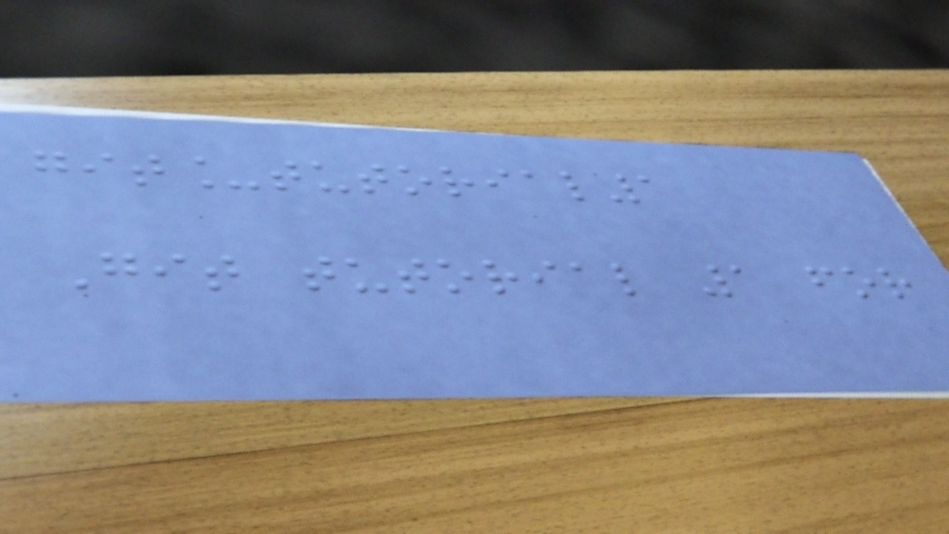git_tutorial1
Git tutorial 1 for
